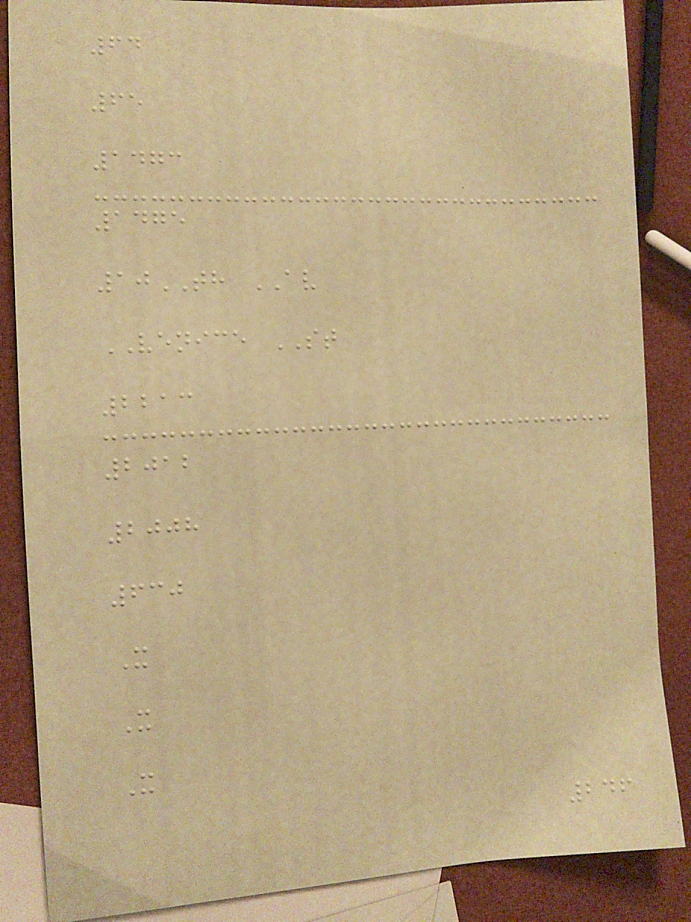64
65
1473
1475
10TH AV
VENICE ST
2213
2012
2008
630
X
X
X
246
